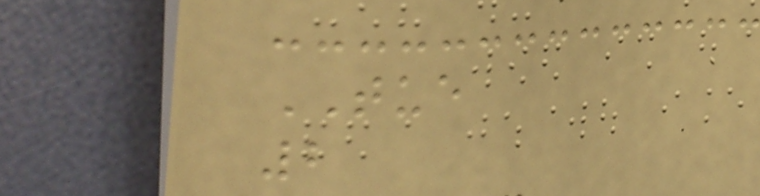TUE
2
